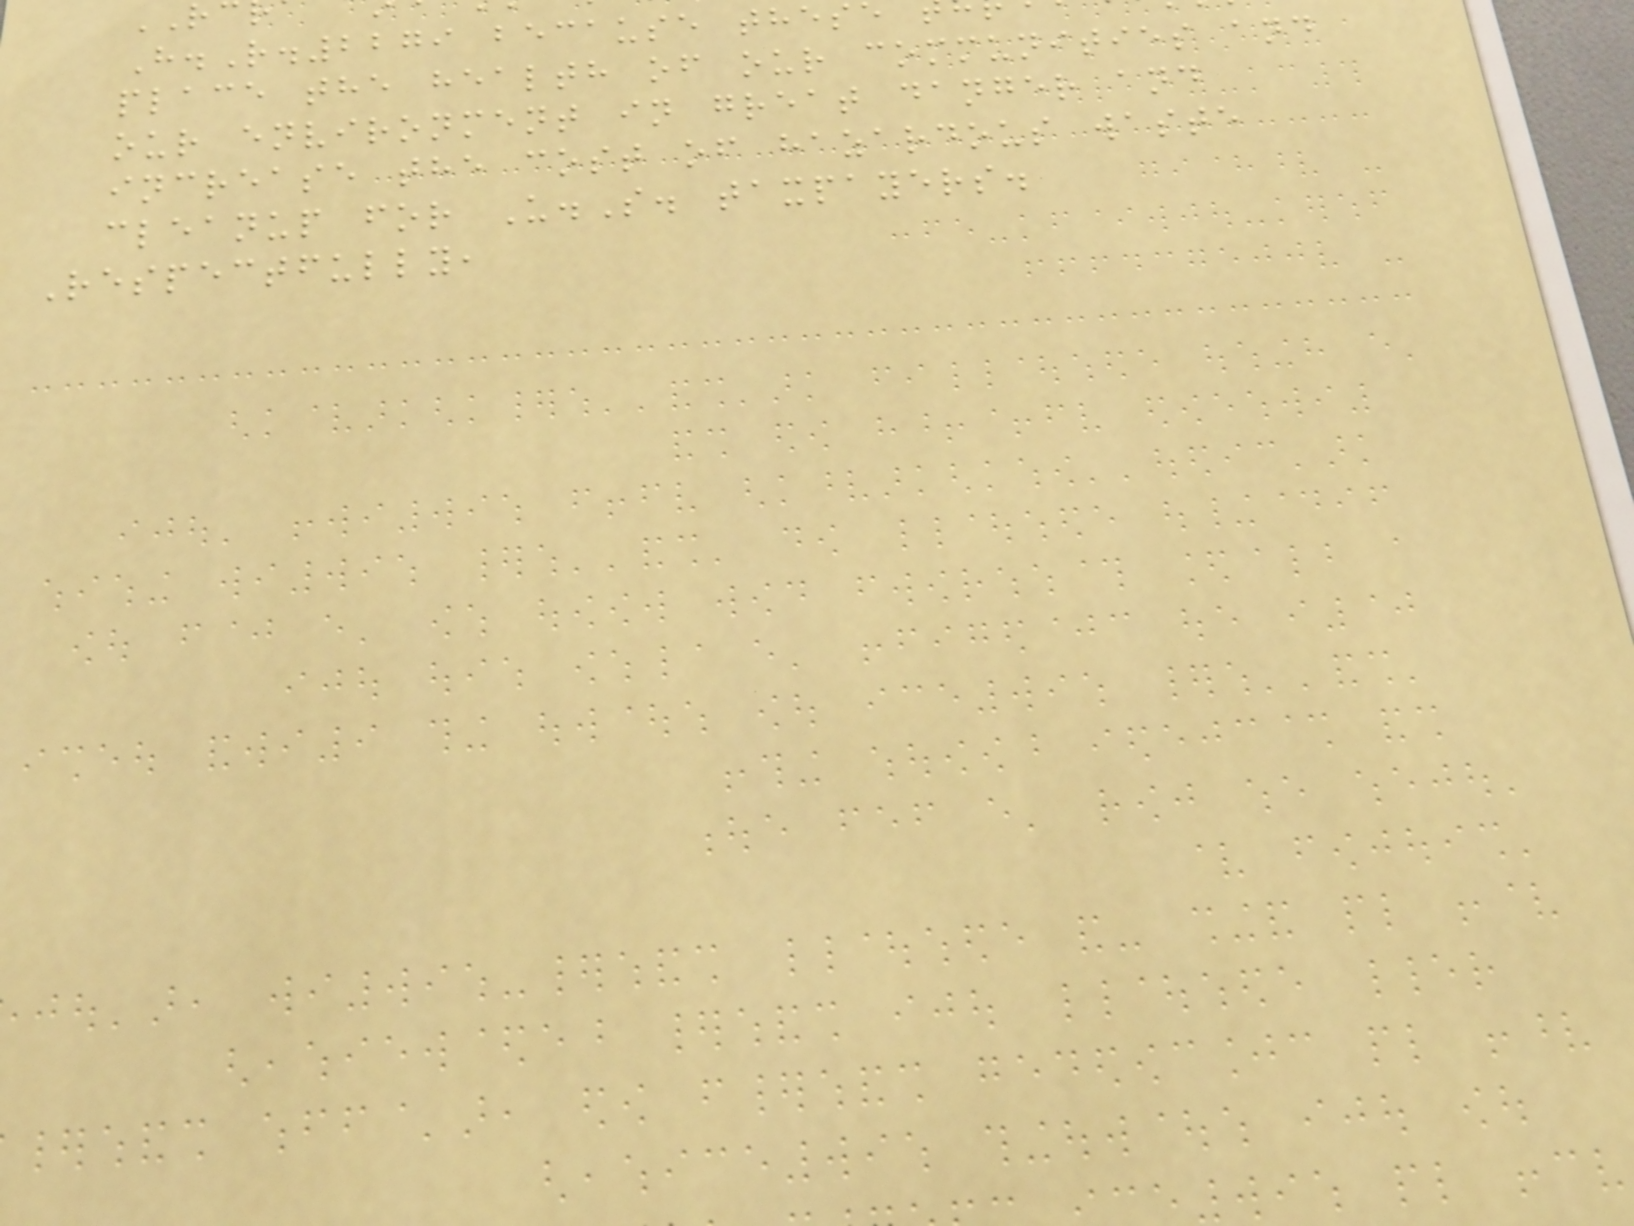H.R.2279 because thes
place the health of our communities and
our environment in great danger and
increase the cost of hazardous waste
cleanup for U.S. taxpayers.
Respectfully,
